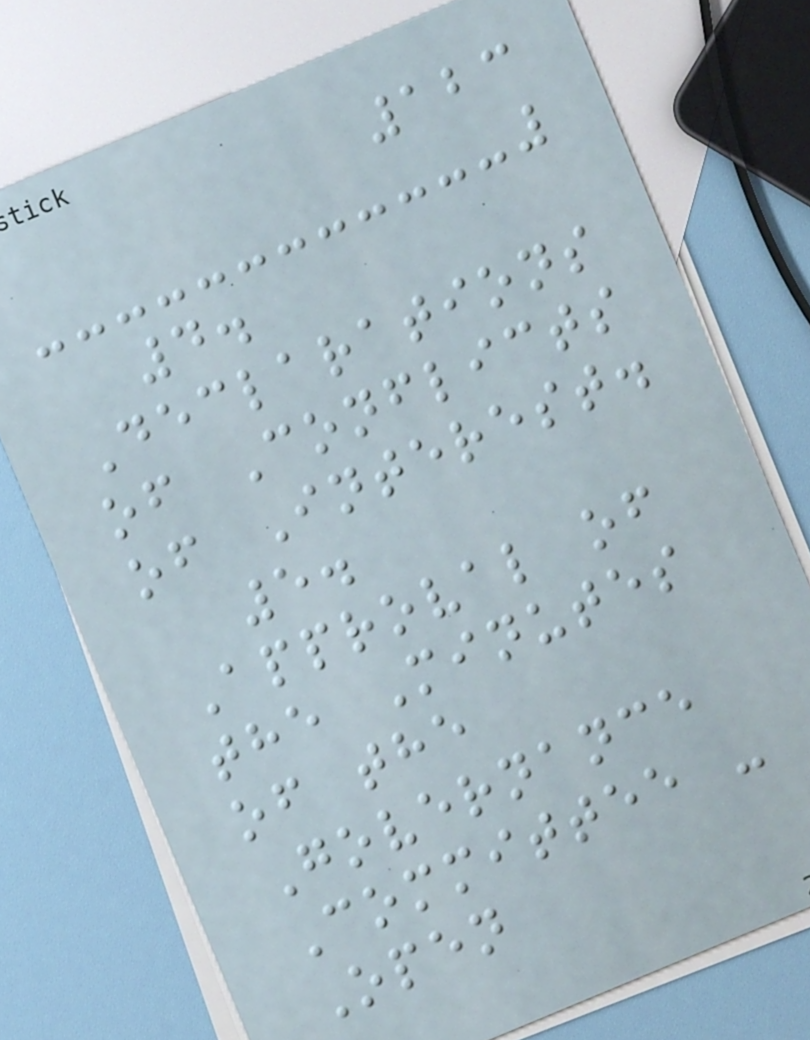123
4.
Declarations
of Conflicts
of Interest.
5.
Approval of
the Minutes
of the
Governance
Committee -
Open
